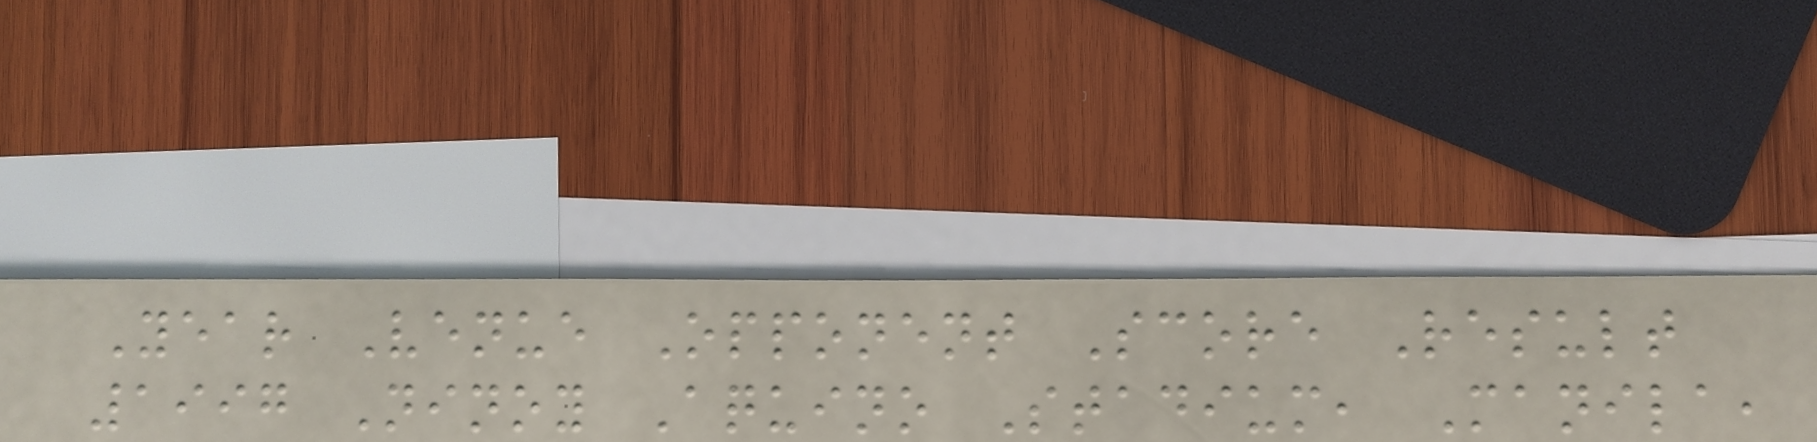Year Venue Opponent Score Result
1997 Ninoy Aquino Stadium, Manila,
